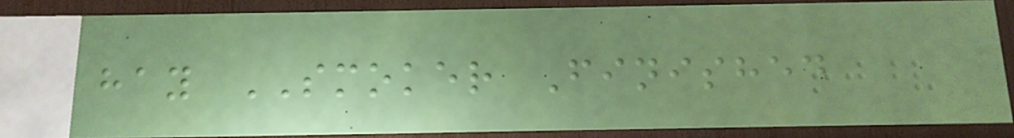hay SMOKER Finished
